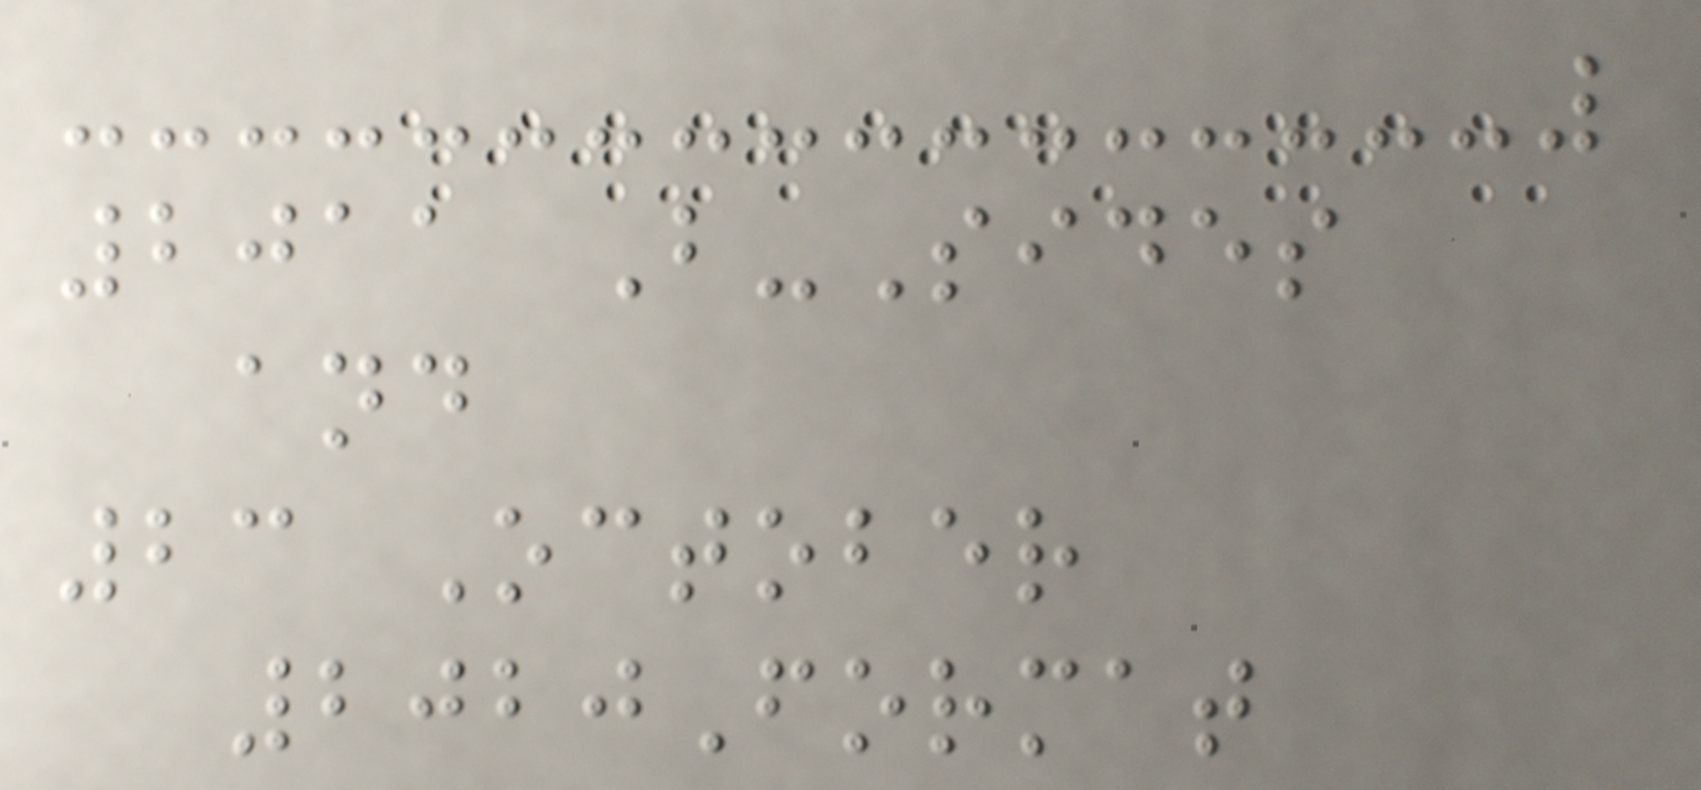2011 B-Sides
and
23 October
2020Format
